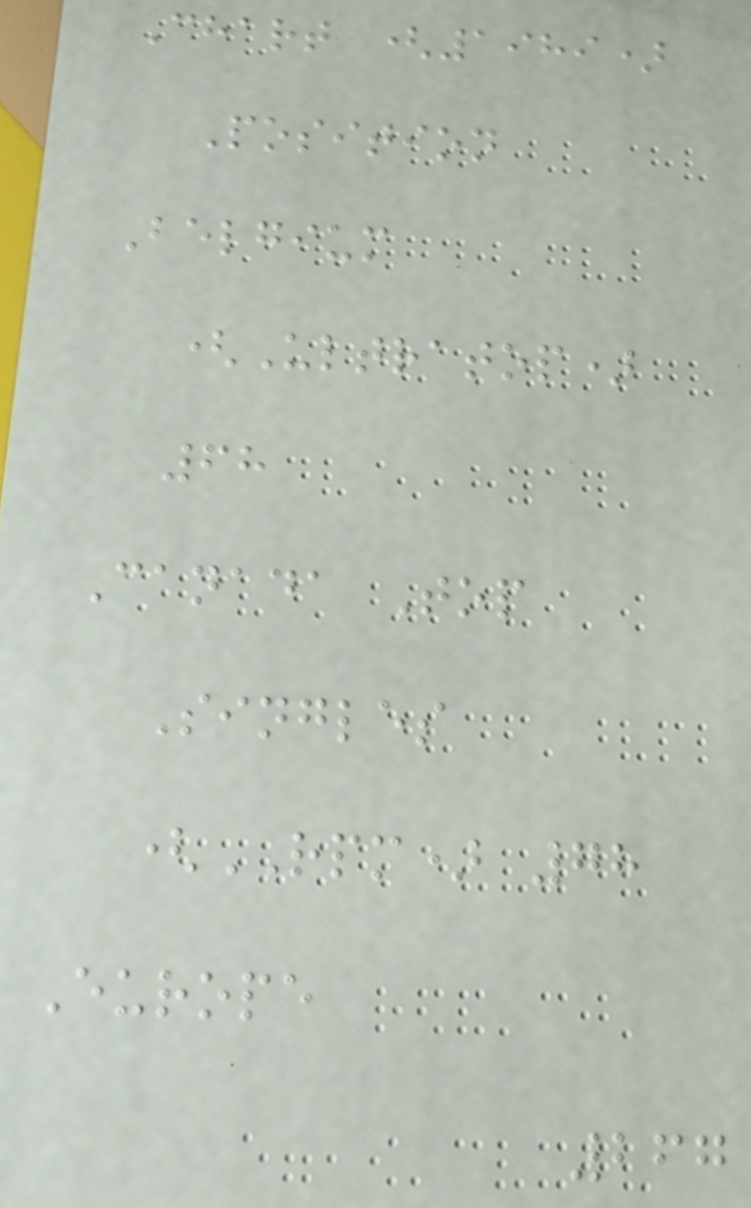Chart (1989)
Position
Belgium
(Ultratop)
68
Canada Top
Singles
(RPM) 78
Europe
267
